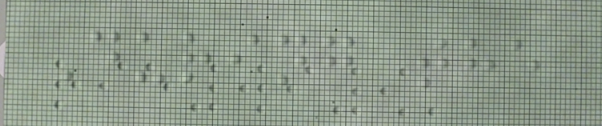During the
